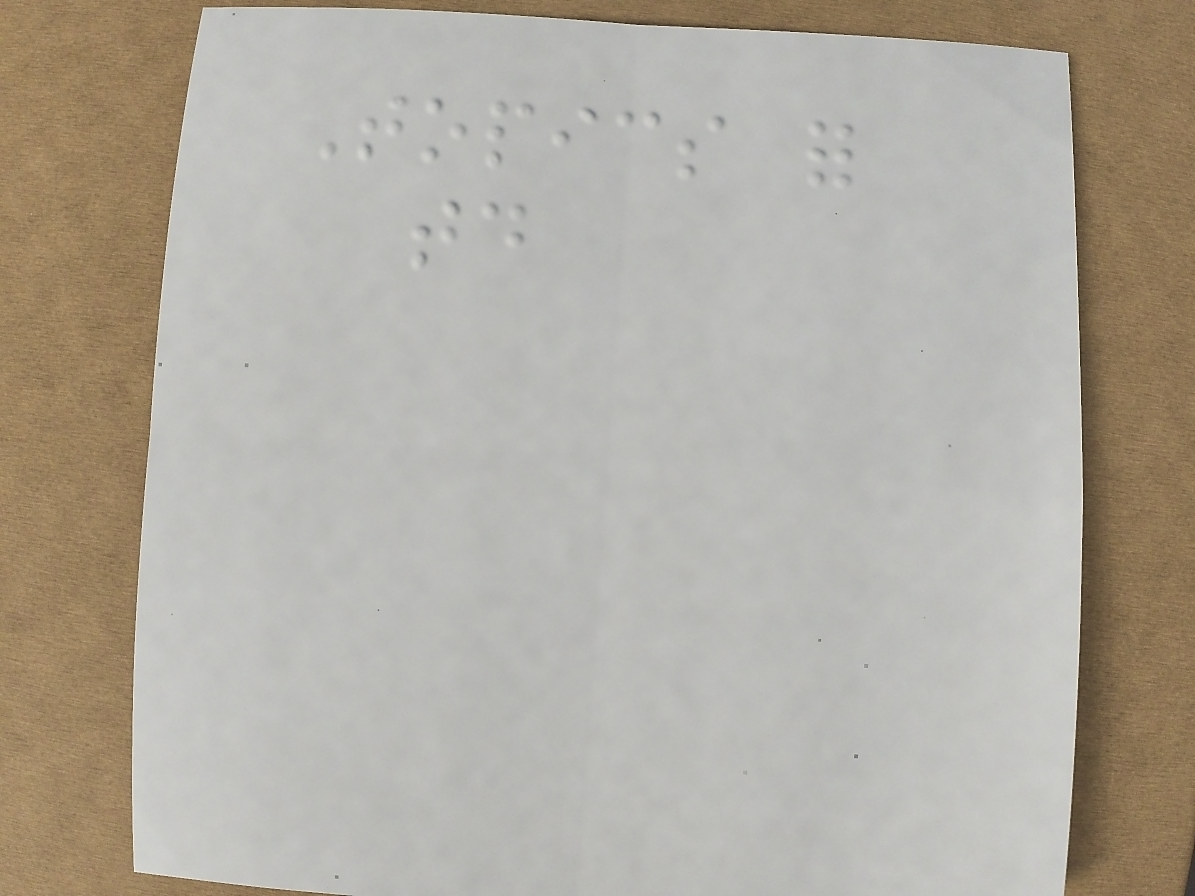Topics for
today
